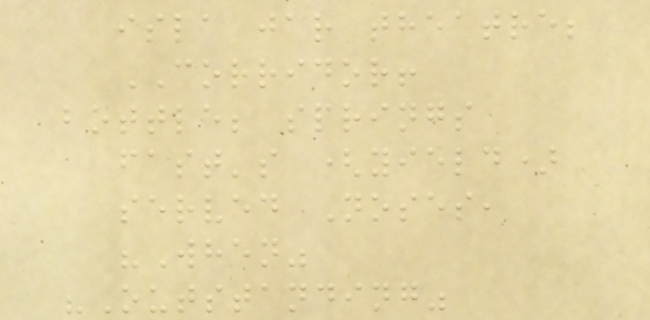isla jar theatre;
CORRIDOR!
bottle; springs
fast's (yield)
served Noses,
"When"
"Outstanding"
